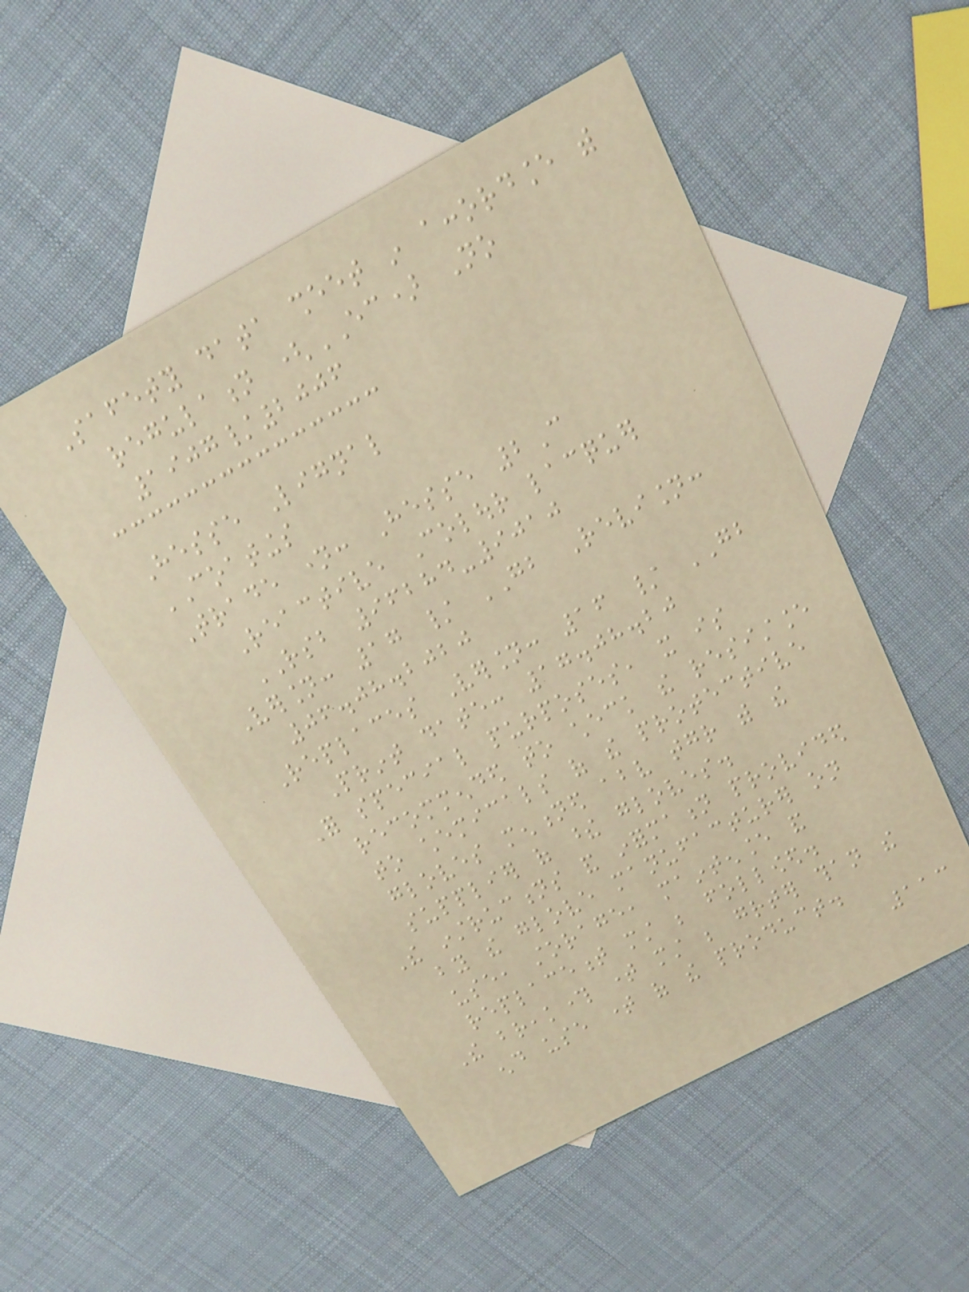Safety data sheet in accordance with
regulation (EC) No
1907/2006
Hesse Lignal
COATINGS
Trade name: Hesse 2C
Reactive Colour lacquer
RSB 96284-9010
Version: 17 / GB Revision:
06.08.2020
Replaces Version: 16 / GB
Print date: 17.08.20
For special purposes, it is
recommended to check the resistance
to chemicals of the protective
gloves mentioned above together with the
supplier of these gloves.
The instructions and information provided
by the glove manufacturer on
use, storage, maintenance and
replacement must be followed.
The breakthrough time must be greater than the
end use time of the product.
113
